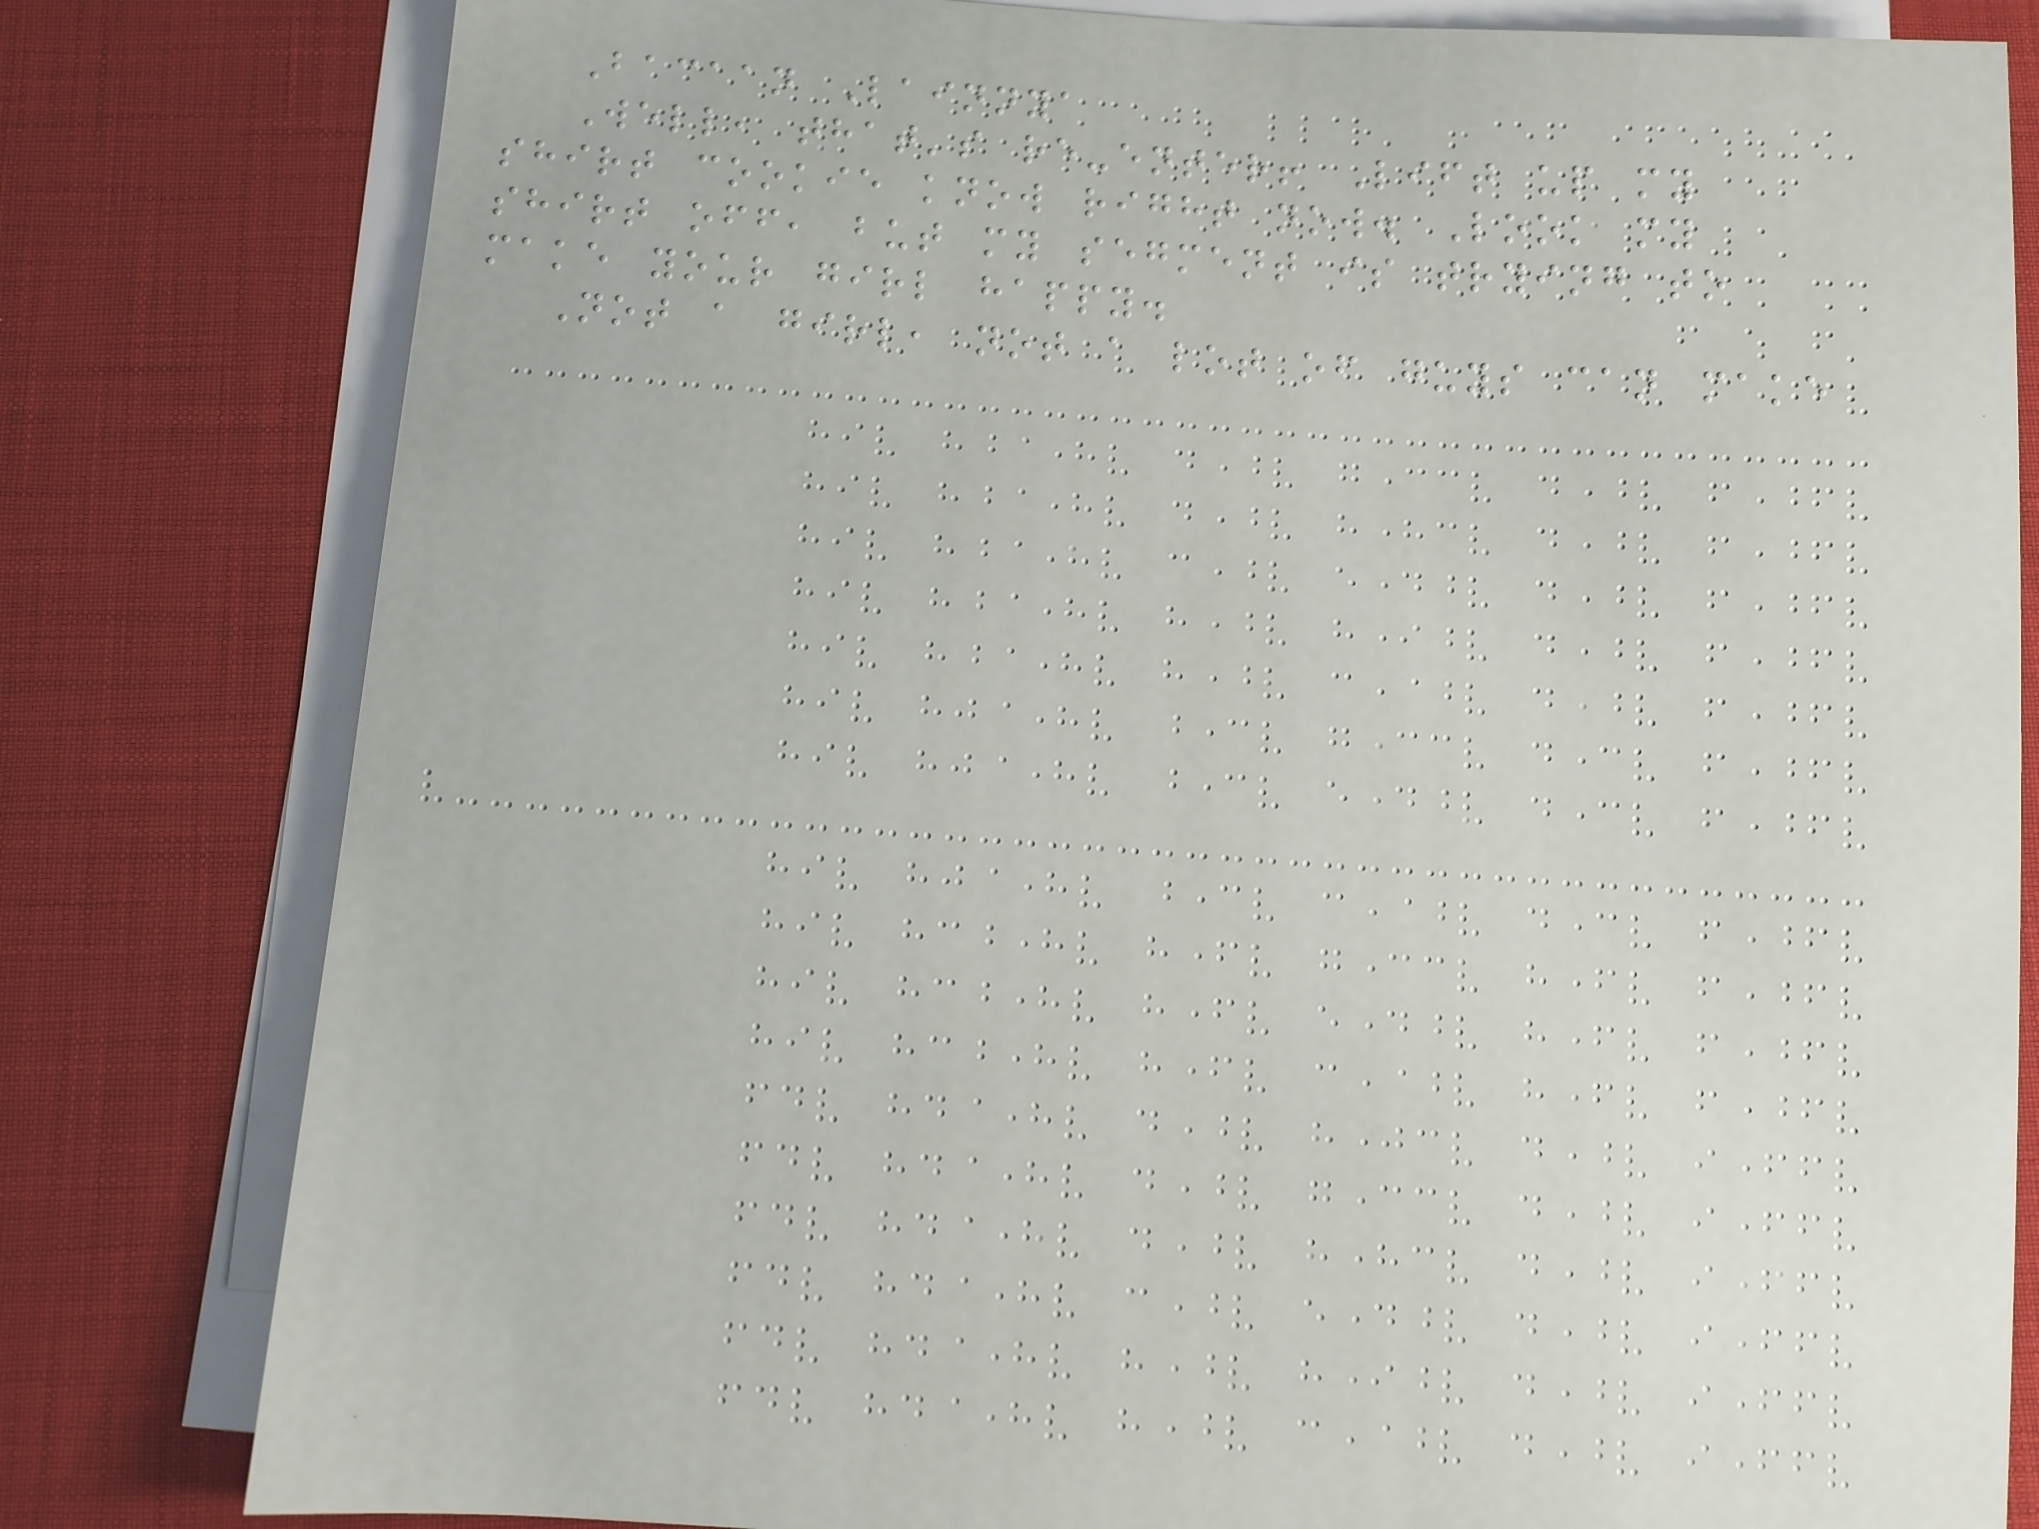Bacaan Lainnya
Well, that's re-enter! Lift up my
shirt cookie know right now. Look my
shirt off, but my segment is trying to
make your girl happy.
Not a girl, not a lot of guys can make
